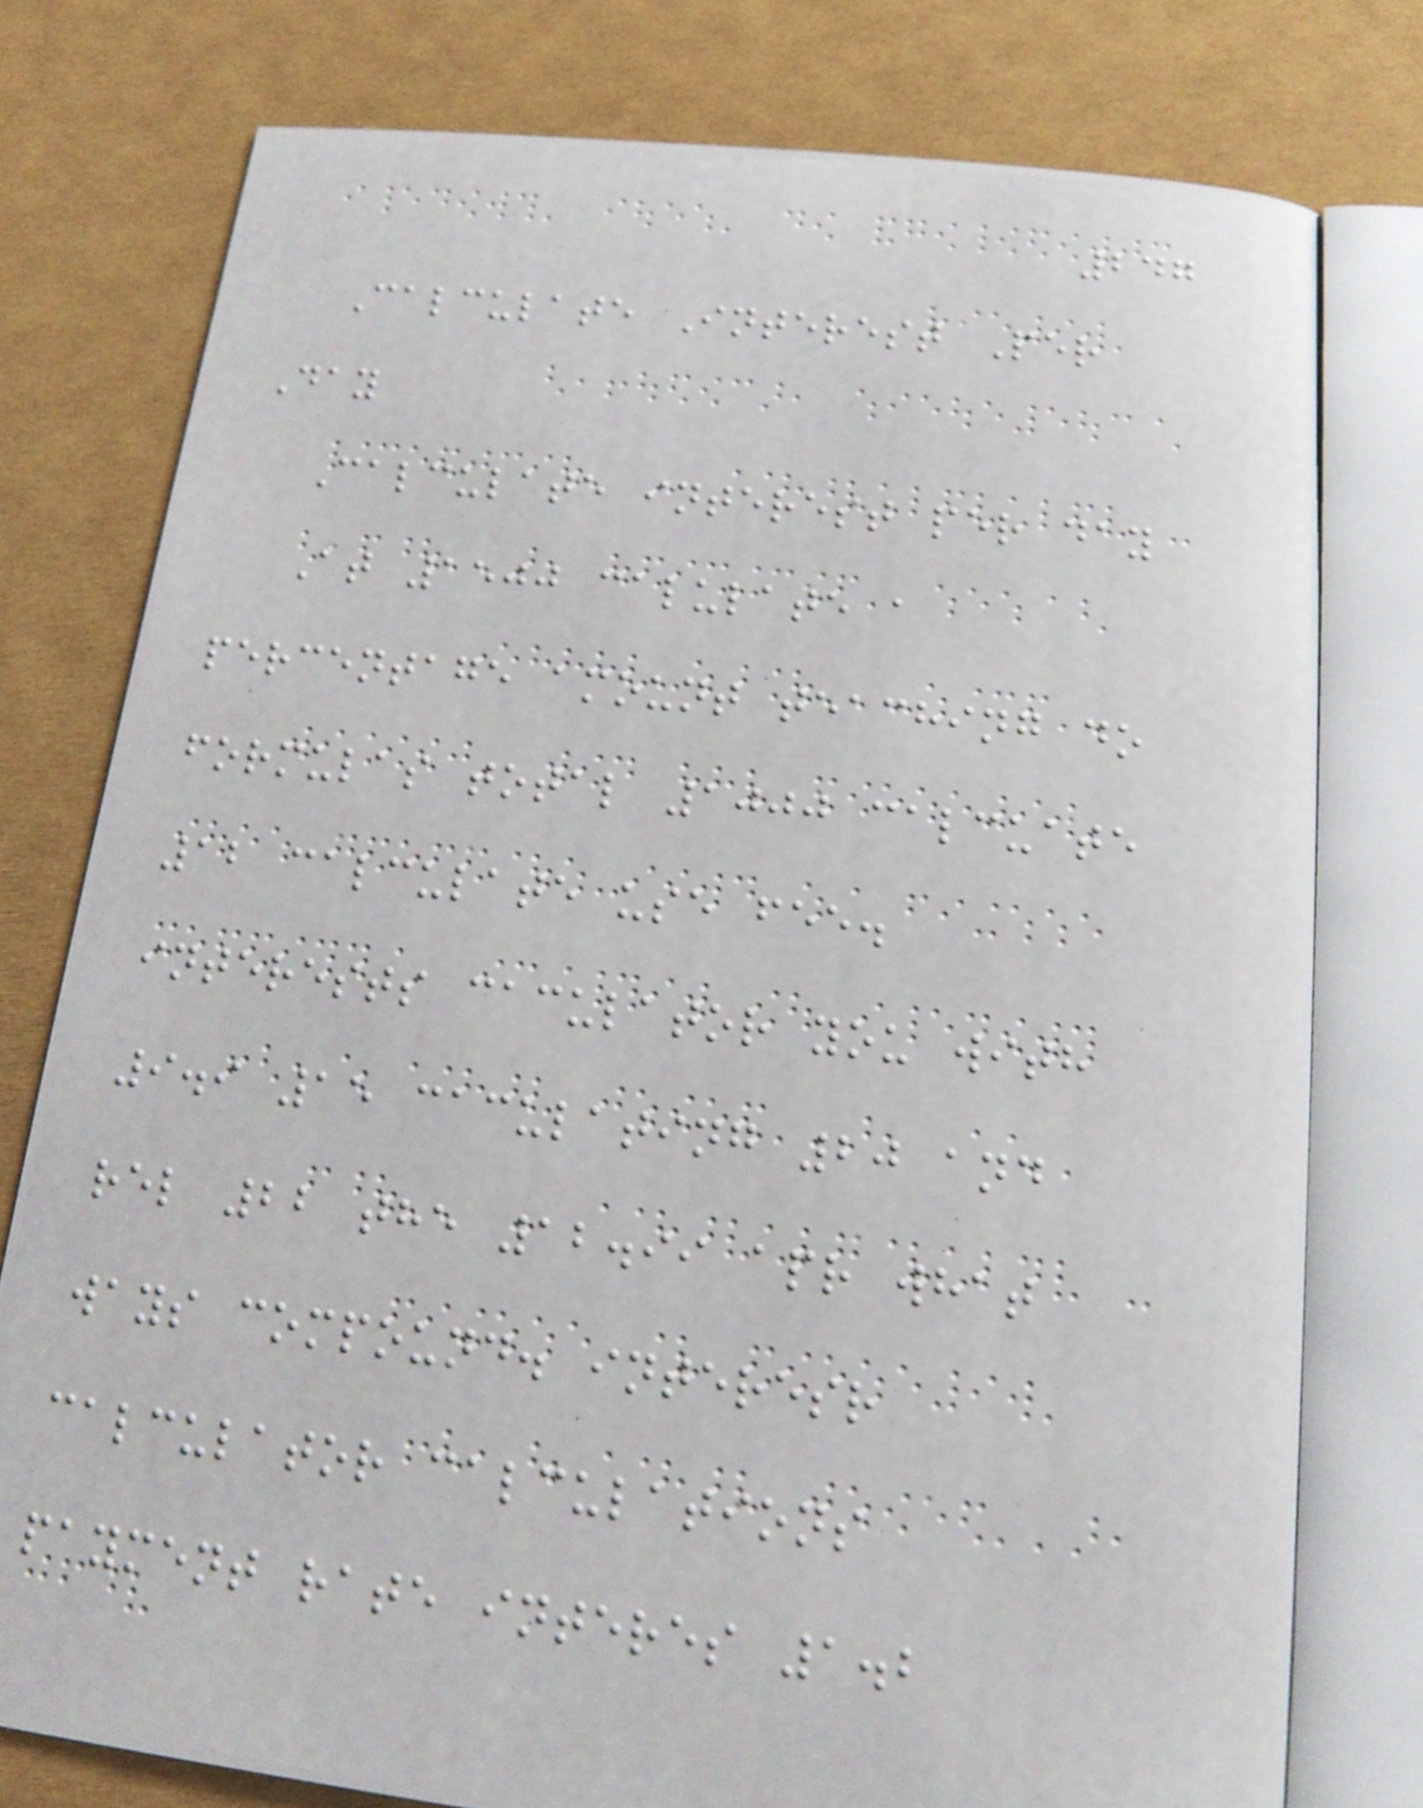247
Calculate Interest Per
Day
Calculate interest per day
At 1500 calulate a
percentage amount teaching do
formulas total 1000 calcuate
12 calculate use fee.
interests caculator you with
9.9 15 caculating 20 and
rel 22 the 12.99 apr what
ways compound. interesr
calculator calculations
payment rate interes 1.2
